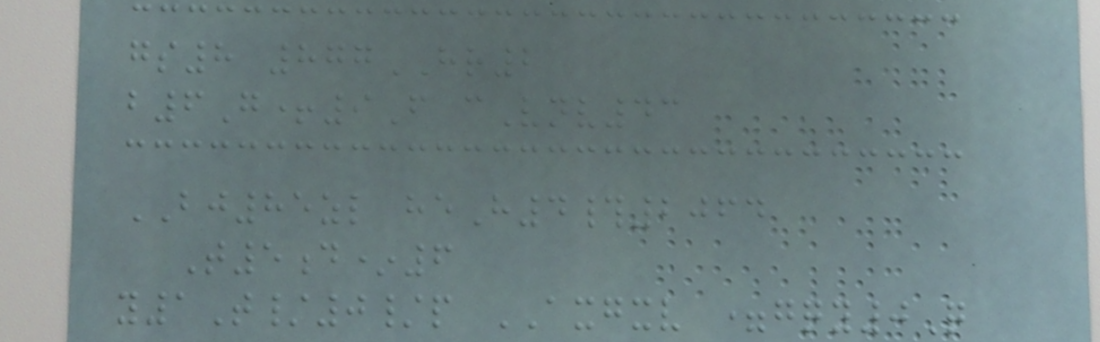gs8 877HR2
b6G+9F cVnv43
BJ85zl heH4#2064
T5d*6
y1T/0/p AXGXV =gqy0Q
